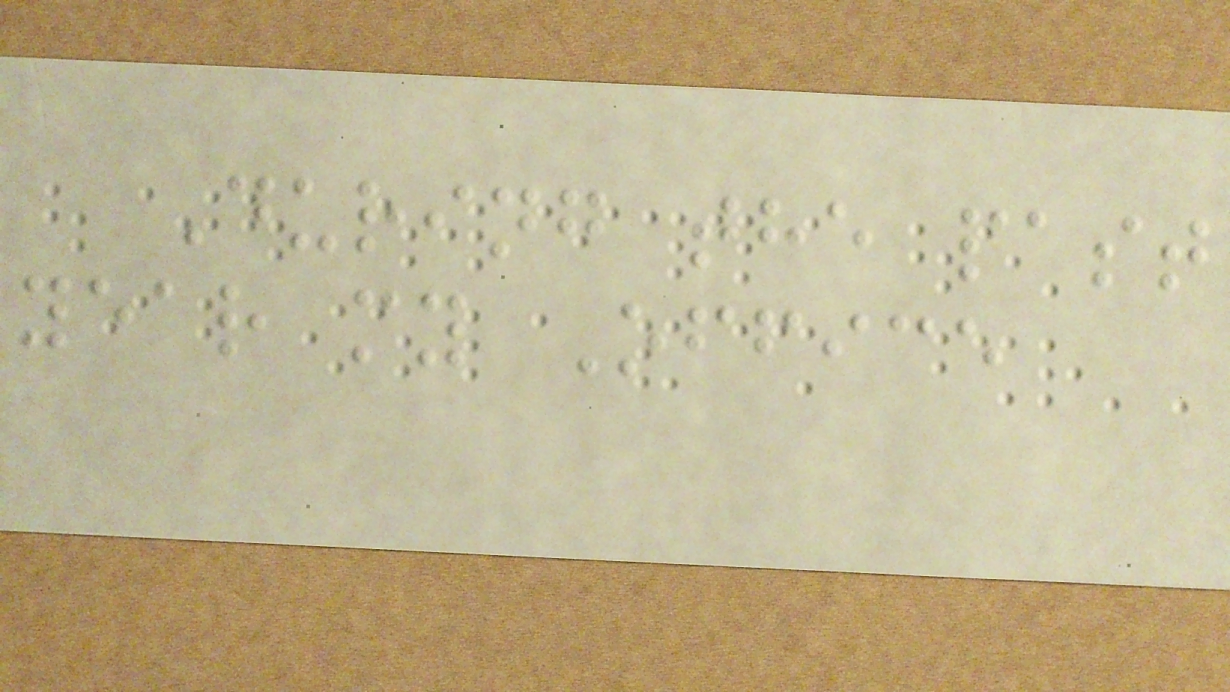During the past
year my Office
